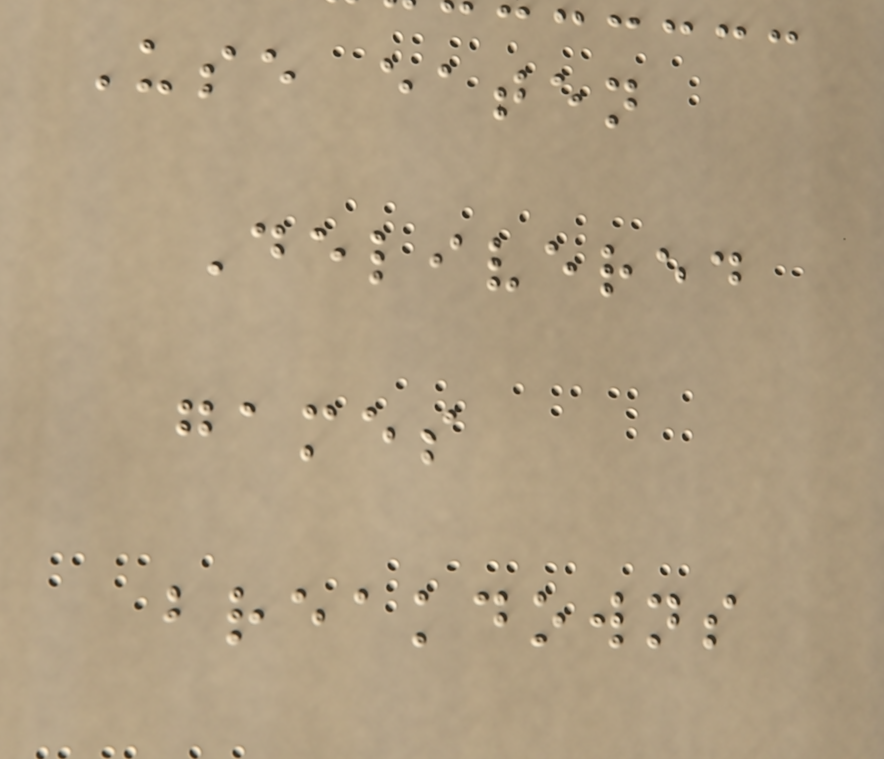Use eaten
Delivered
games
breakdowns
